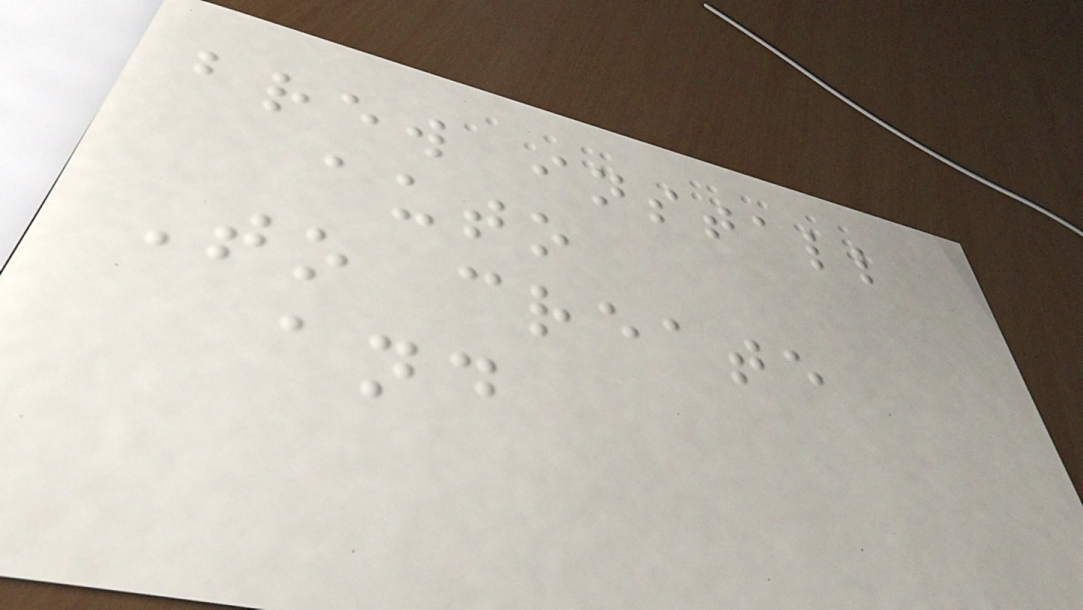brew install
auto
To create
and
